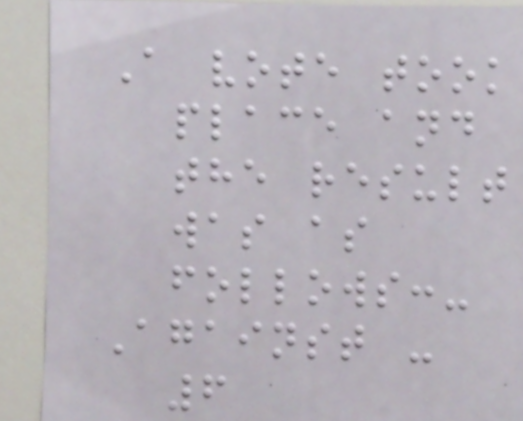A vote took
place and
the result
was as
follows:-
Against -
6
